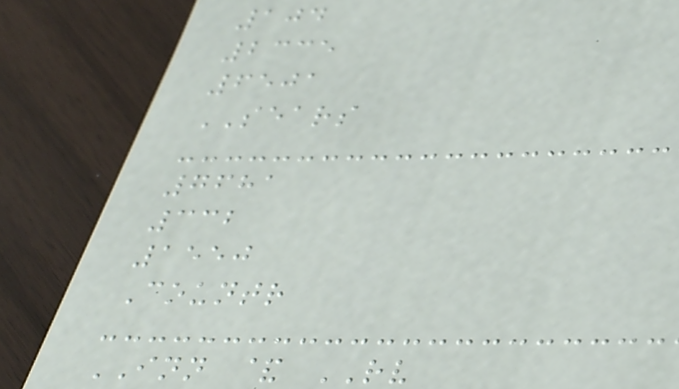104
2335
6501
SEARS
7681
332
1550
Countr
INN & RV
